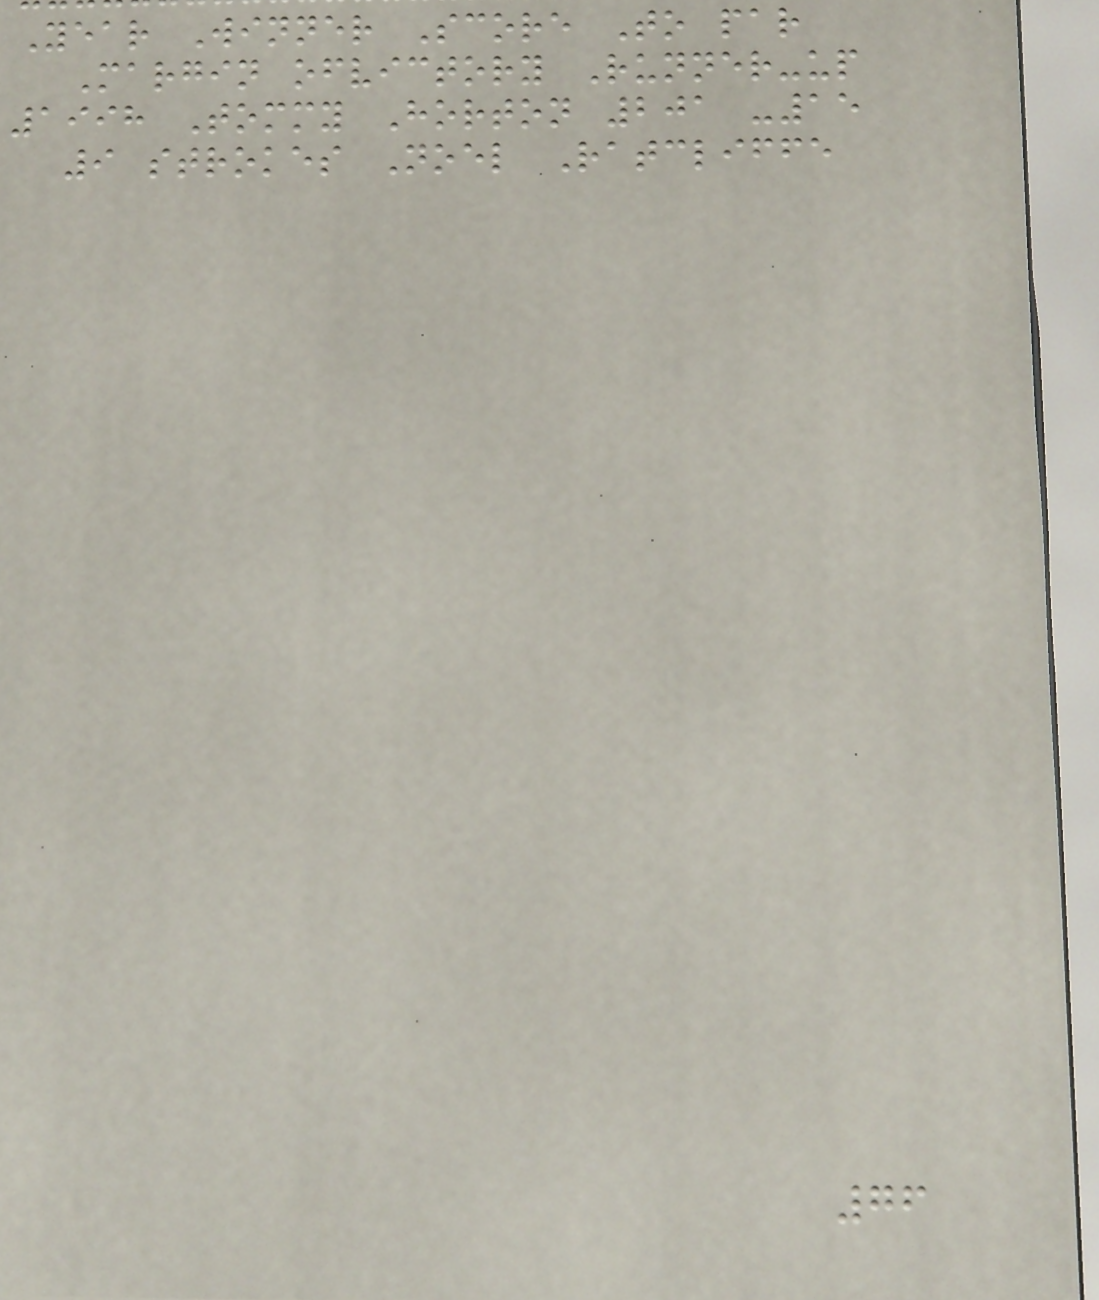Year Winner Score To par
Margin ofvictory Runner-up
1998 Tommy Horton 201 -15
9 strokes Noel Ratcliffe
76
